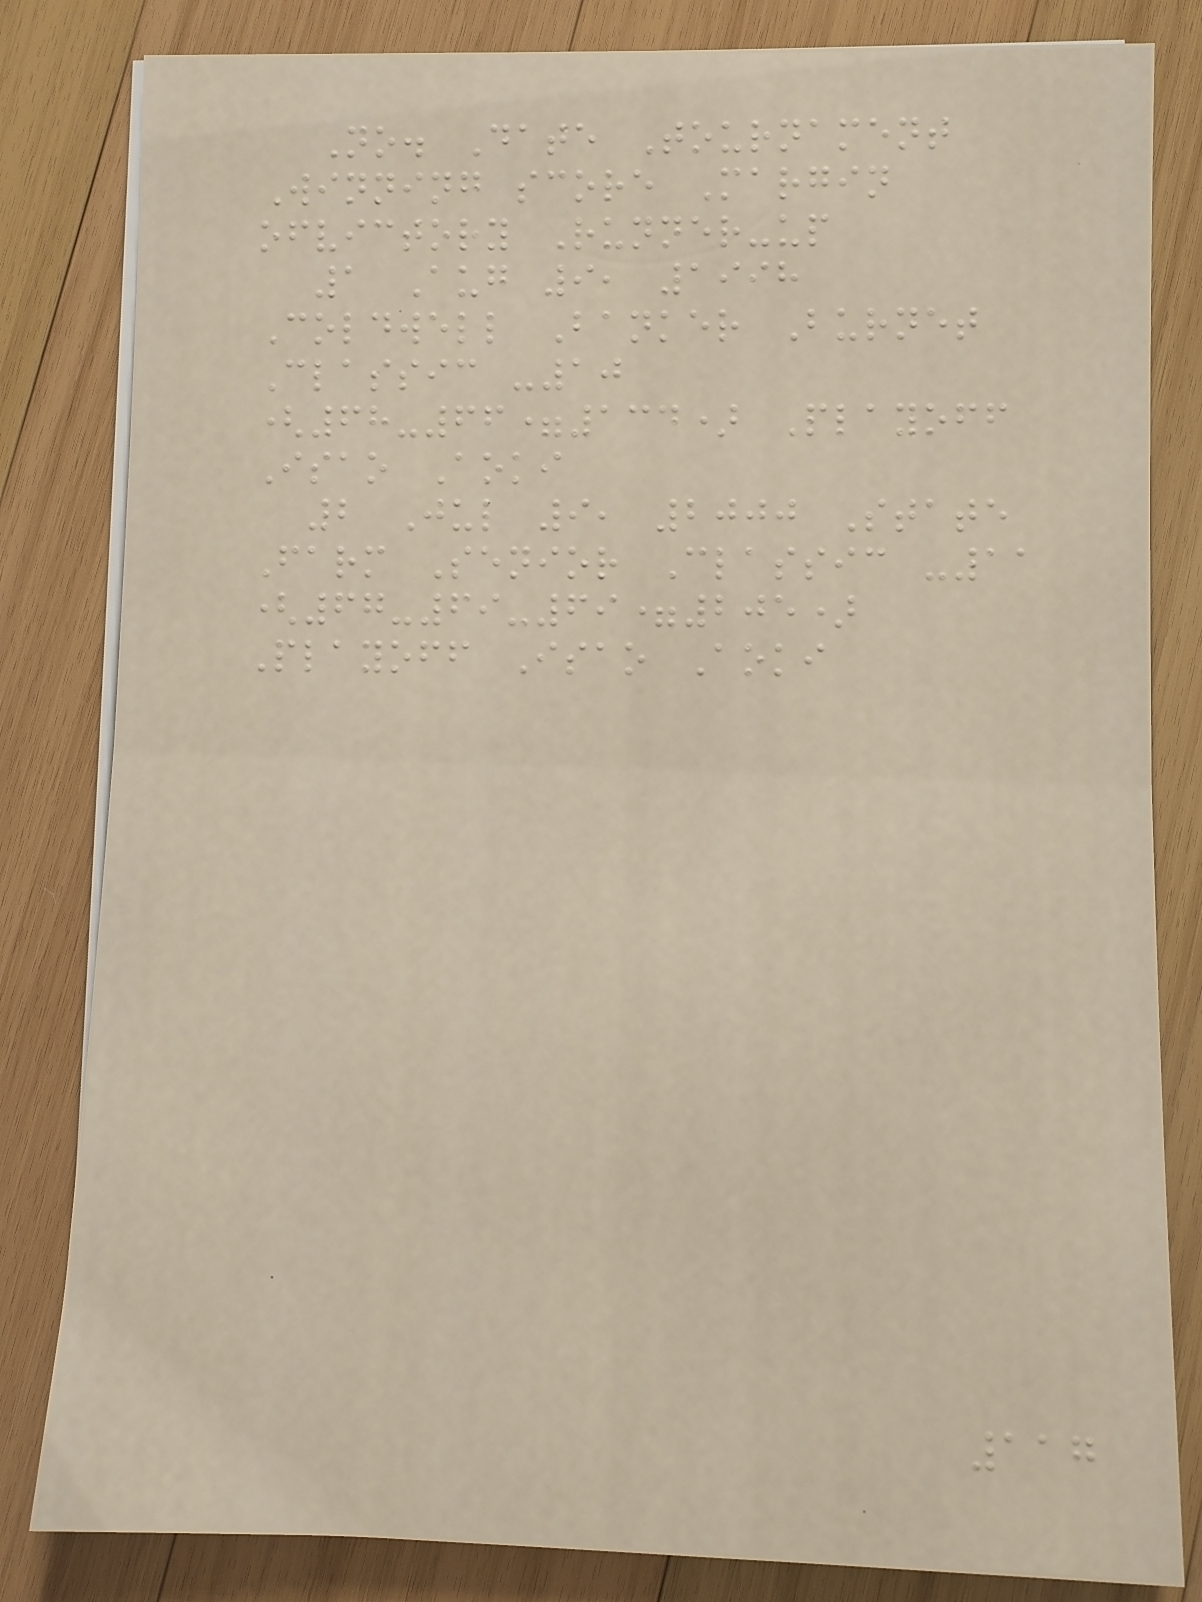No. Date Tournament
Winning score Margin
ofvictory Runner-up
1 Aug 9, 1998
Coldwell Banker Burnet
Classic -10
(68-66=134) Playoff
Isao Aoki
2 Jul 9, 2000 State
Farm Senior Classic -11
(67-69-69=205)
Playoff Isao Aoki
117
